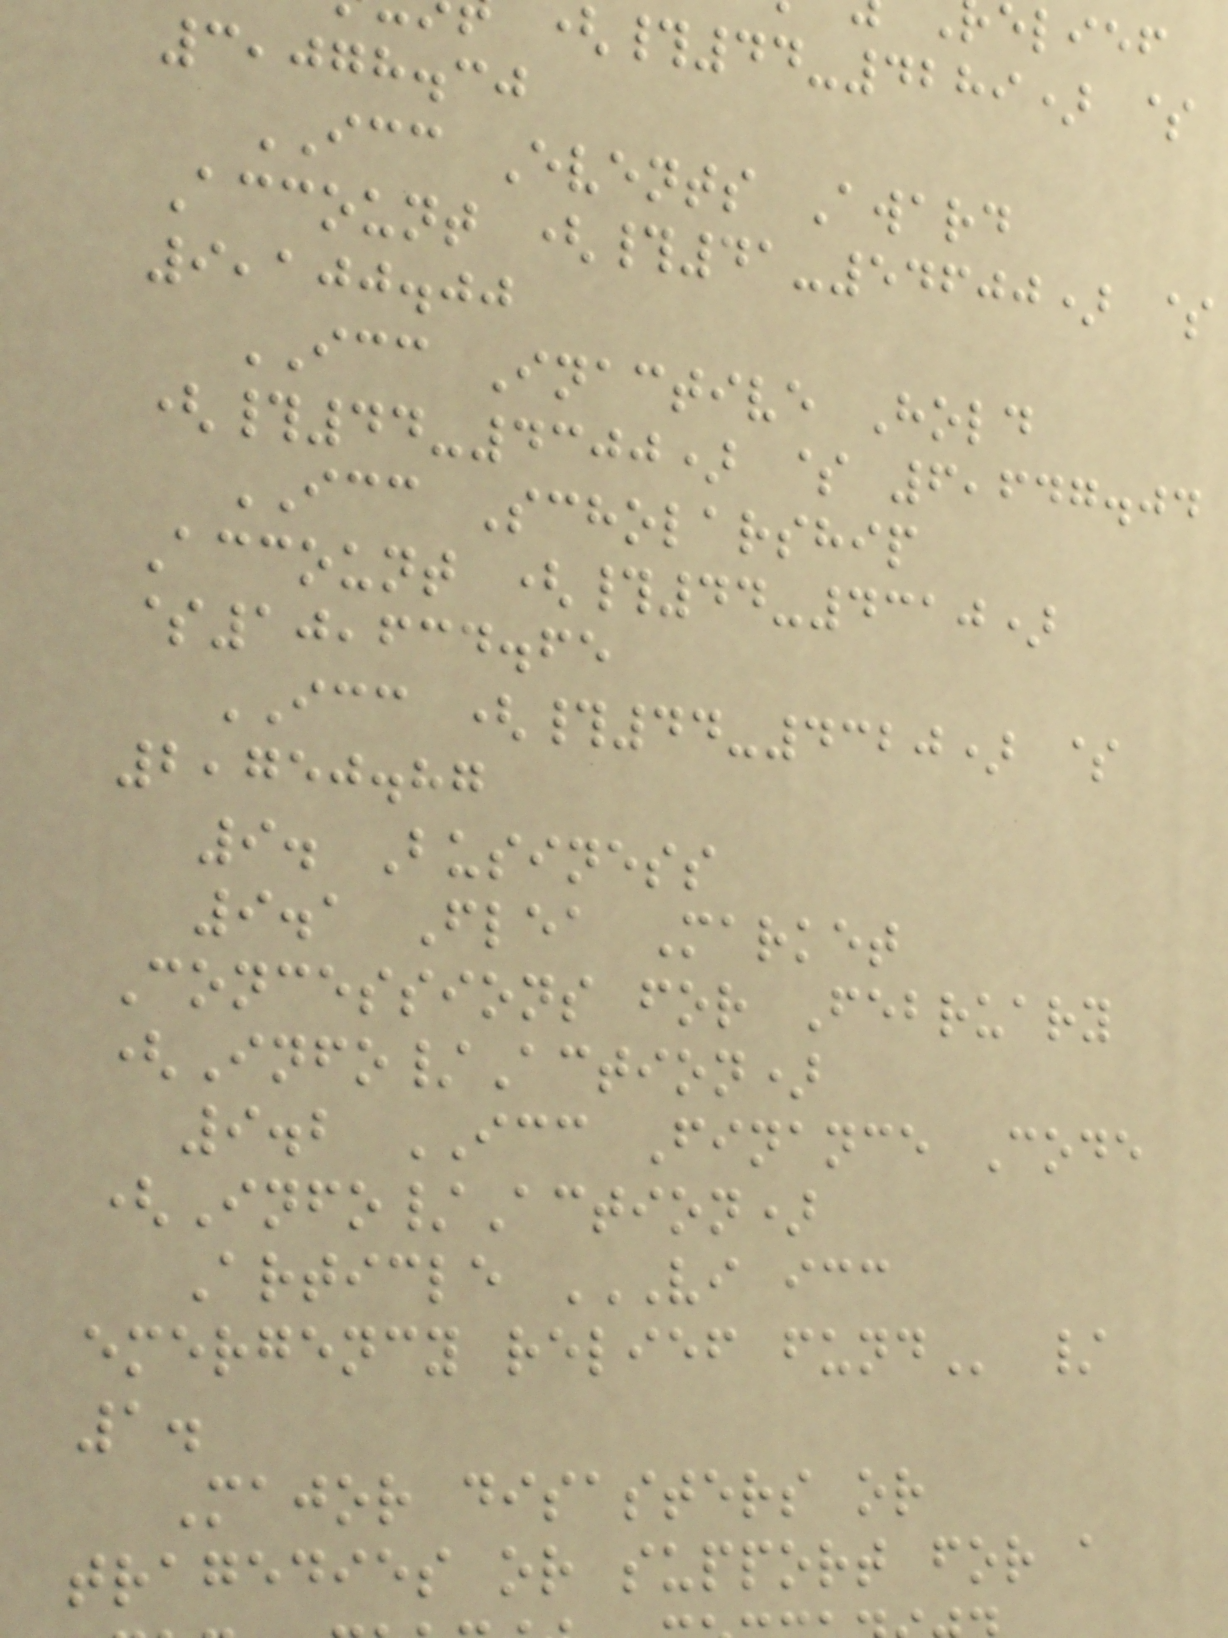#44-4289) $
3,078.30
ICC Events Award
Account (#41-54600) $
9,100.00
ICC Inactive Hold
(#44-4300) $ 6,647.04
ICC Scholarship
Account (#44-4310)
$10,634.65
ICC (#44-4320) $
2,750.87
9. Business
9.1 Flea Market
Concessions for February
(Info/Action)
9.2 ICC Finance Code
(Info/Action)
Article VI ICC
emergency relief
1.
Major disasters or
tragedies or support for a
